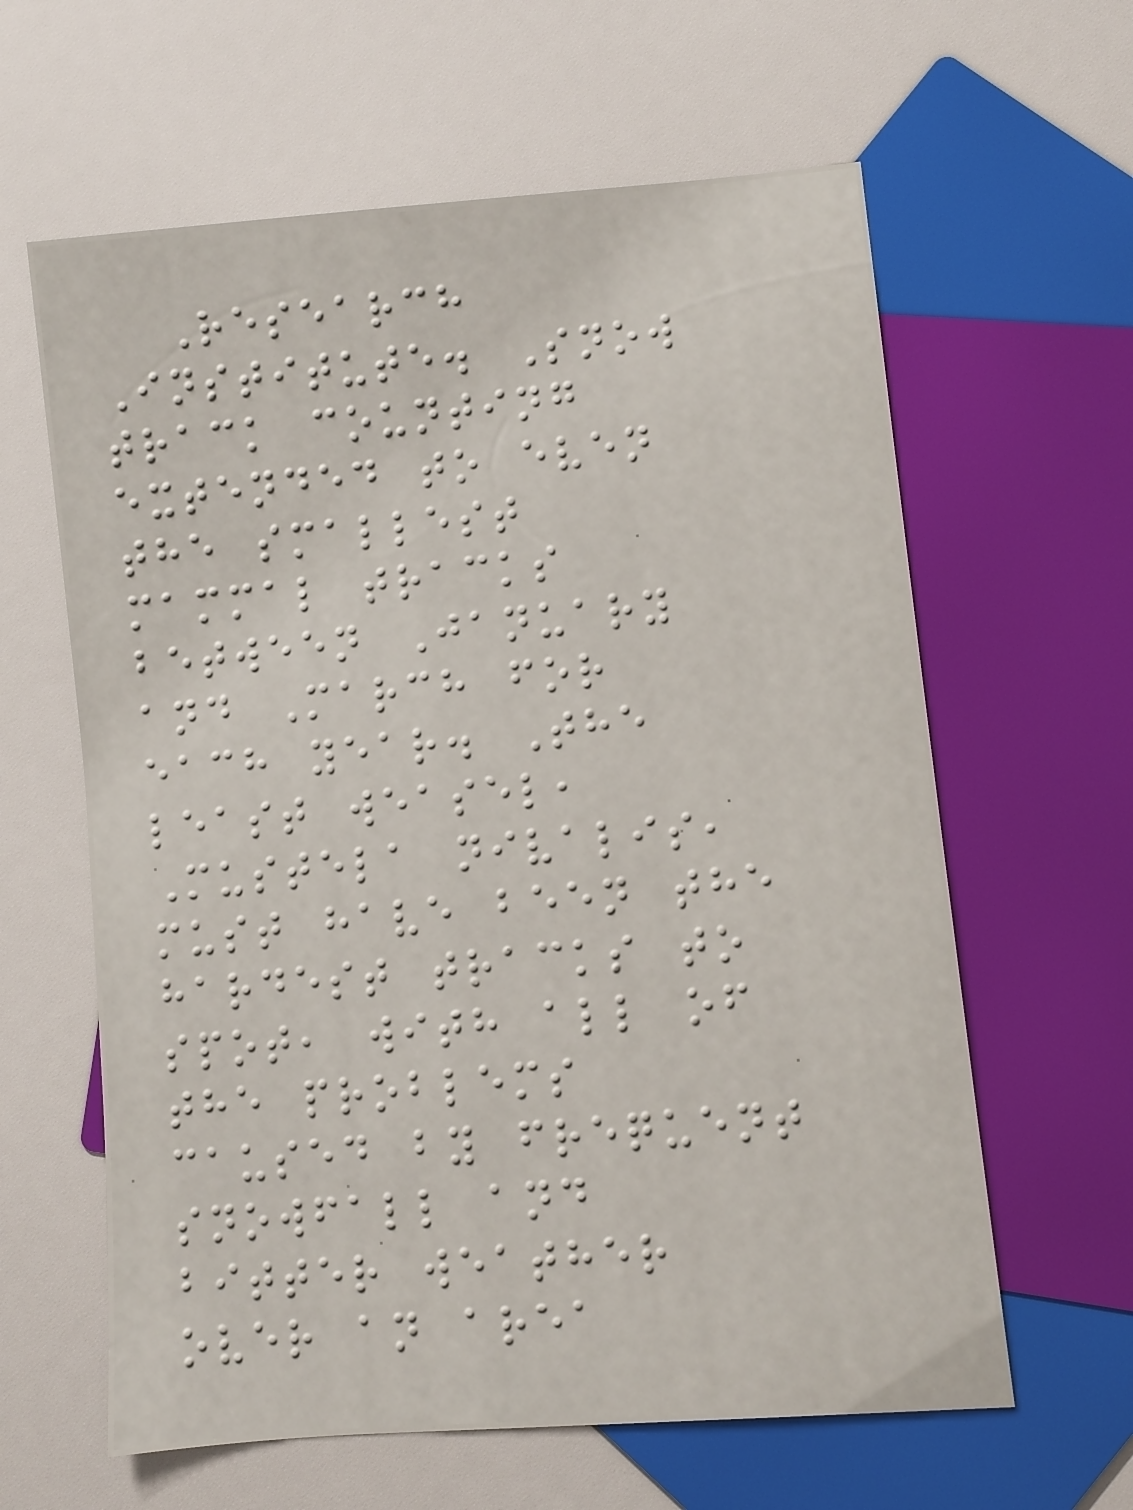Research
Institute. Snow
track counting
extended to even
the smallest
mammal tracks
between January
and March for
each year. The
least weasel,
Mustela nivalis,
must have been the
hardest tracks to
spot, with all of
the problems
caused by frequent
snowfall and
bitter weather
over an area
